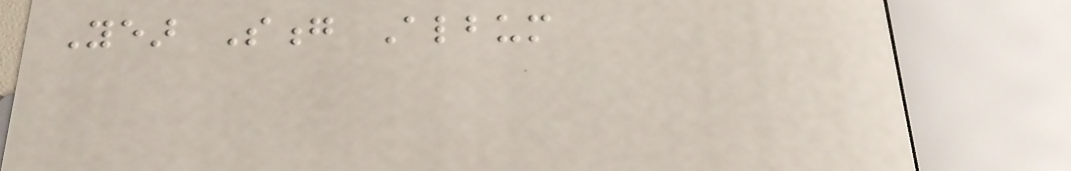Year Song Album
